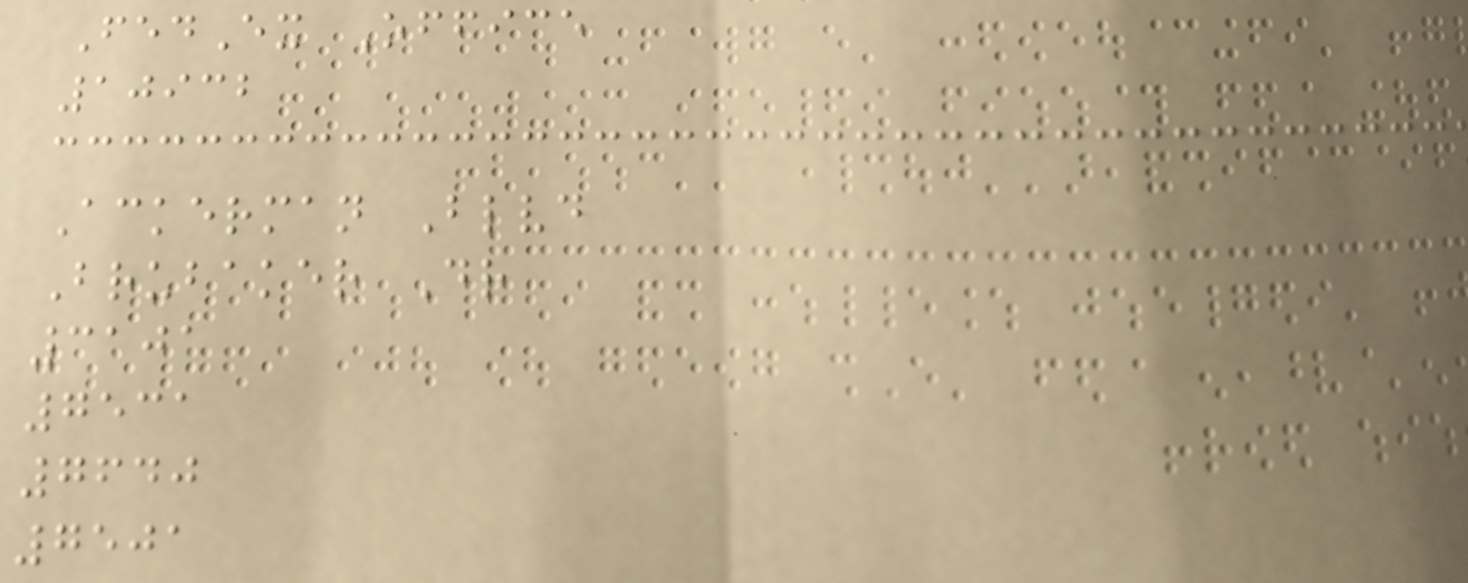FedEx Office
10932
Ackerman Blvd
Brubaker Dr
3101
7531
7640
7501
